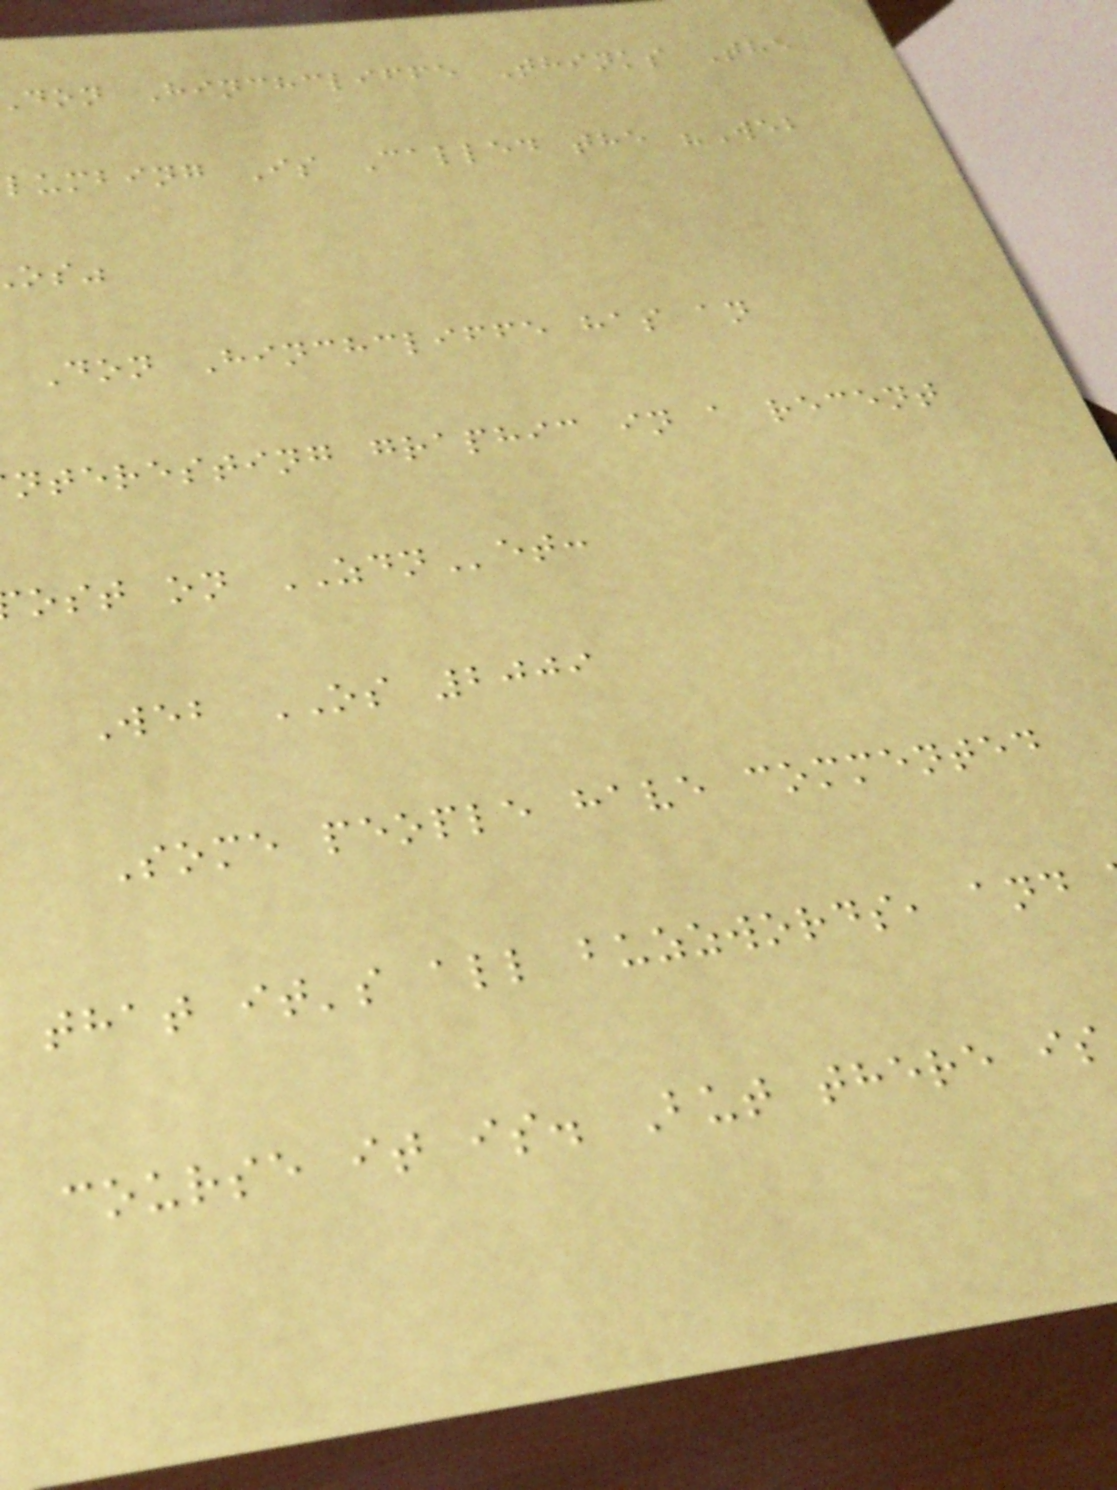don Hinchcliffe Thinks The
lumbing Is Called the "Web
Don Hinchcliffe has an
nteresting graphic in a recent
ost on ZDNet:
Web OS 2009
Some people have commented
that it's all buzzwords, and
course it is. But there is
